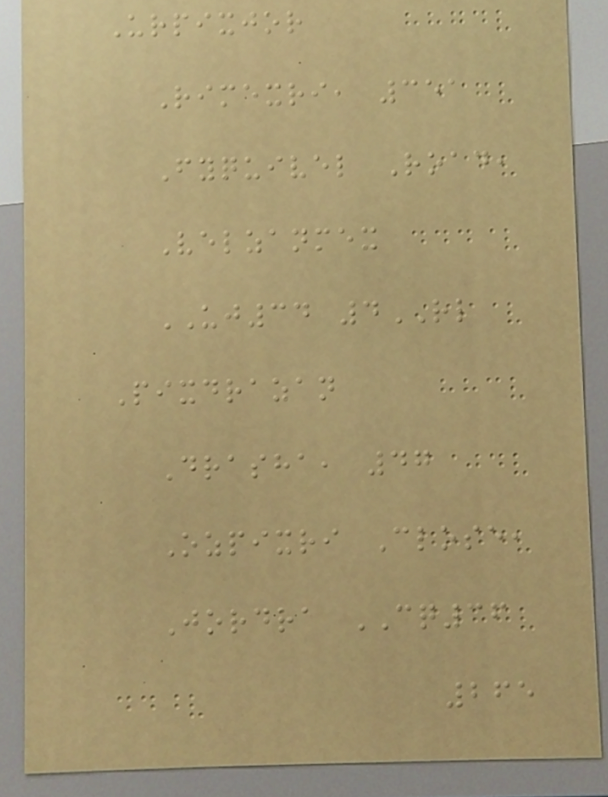Urpixjor
Rimexri, 351
Fyquivel Road,
Velzanmex
UJ34 4RL
Pixdrazan
Drasha, 47
Ozpixri Close,
Jordra CQ36
265
